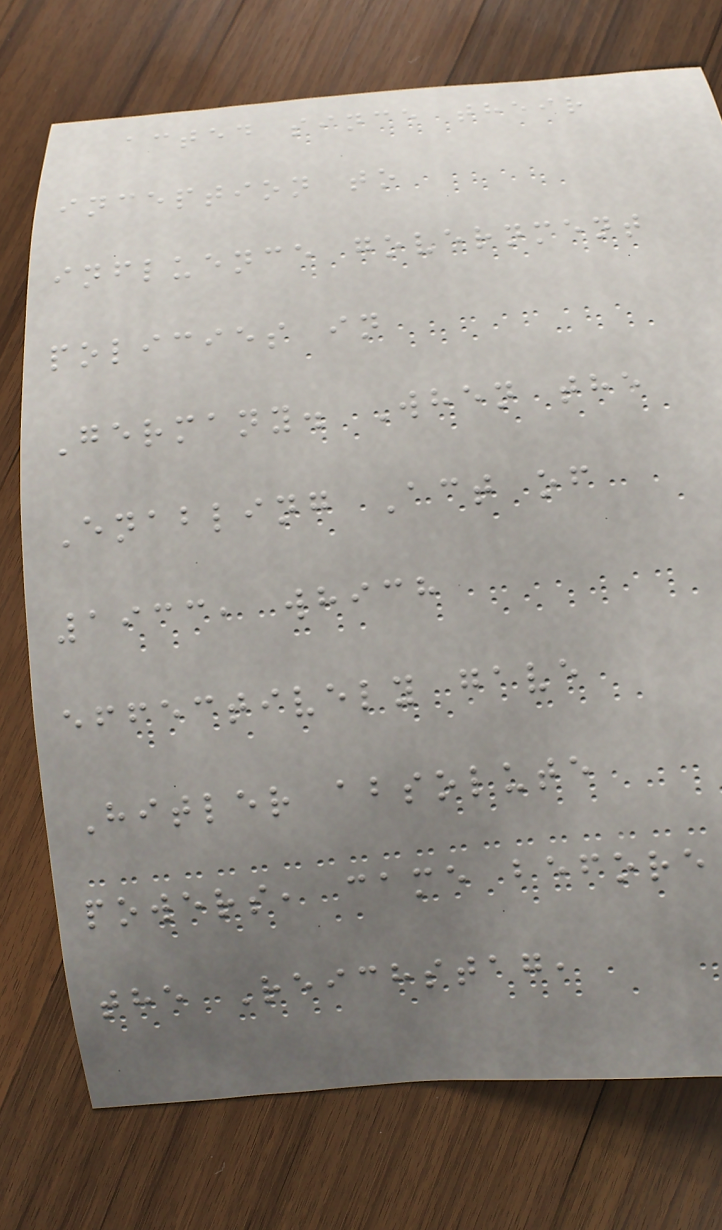acted since their
inception to
influence government
policies in
Germany. When the
Enabling Act of
1933, which
effectively gave
Hitler absolute
powers, came before
the Reichstag,
